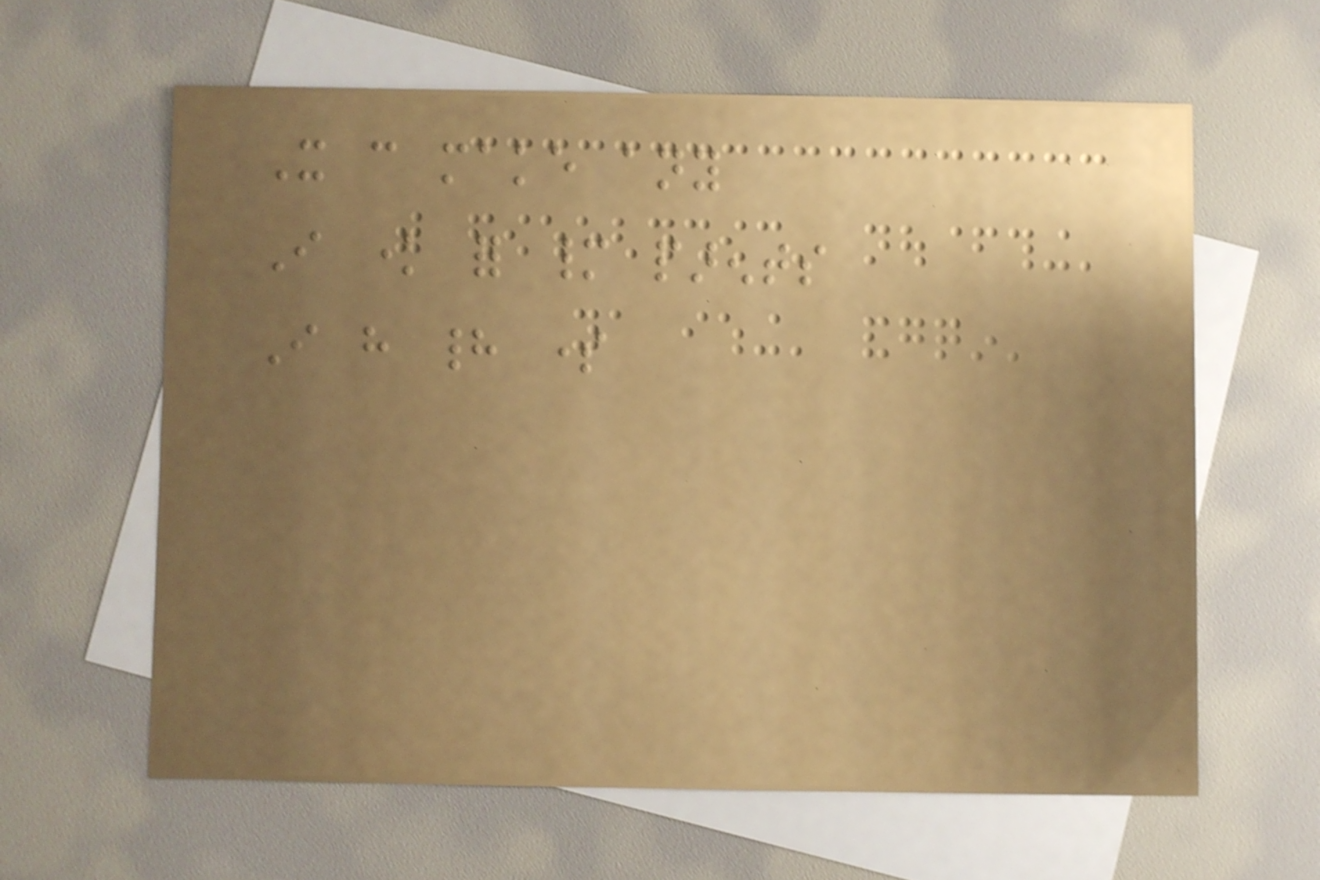It can make any
I know for many parents
I have had some
